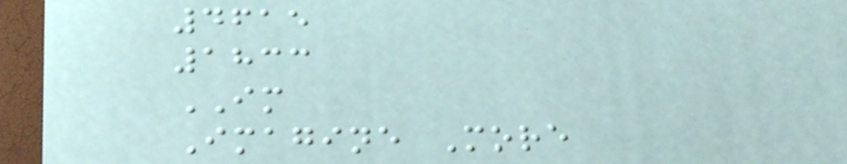4615
1833
IM
Imagine More
